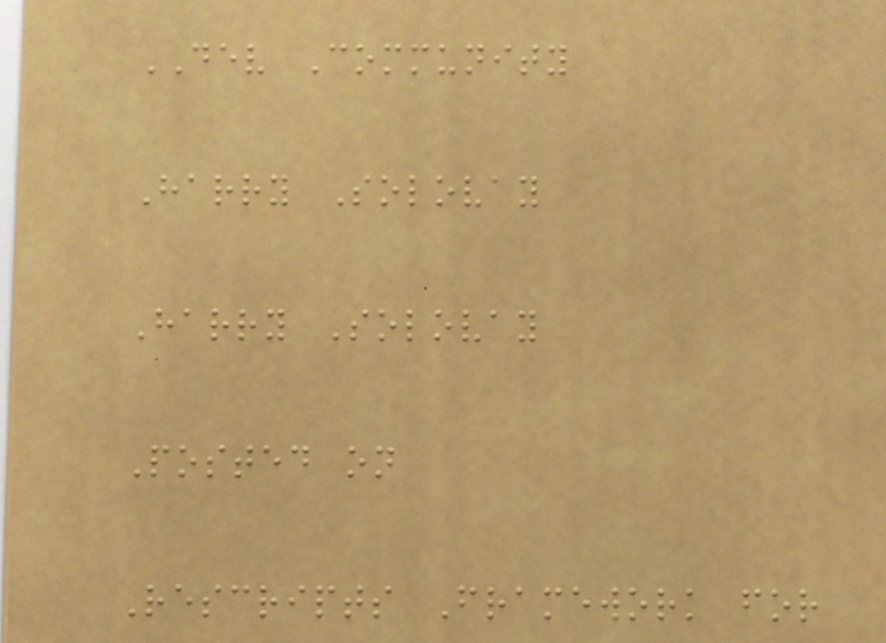DEV Community
Harry Solovay
Harry Solovay
Posted on
Rescripts Framework for
